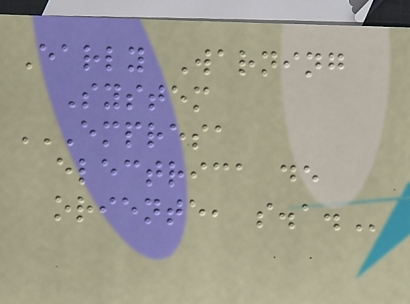Early Warning
System
EMPRESA
ELECTRICA DE
ORIENTE, S.A.
